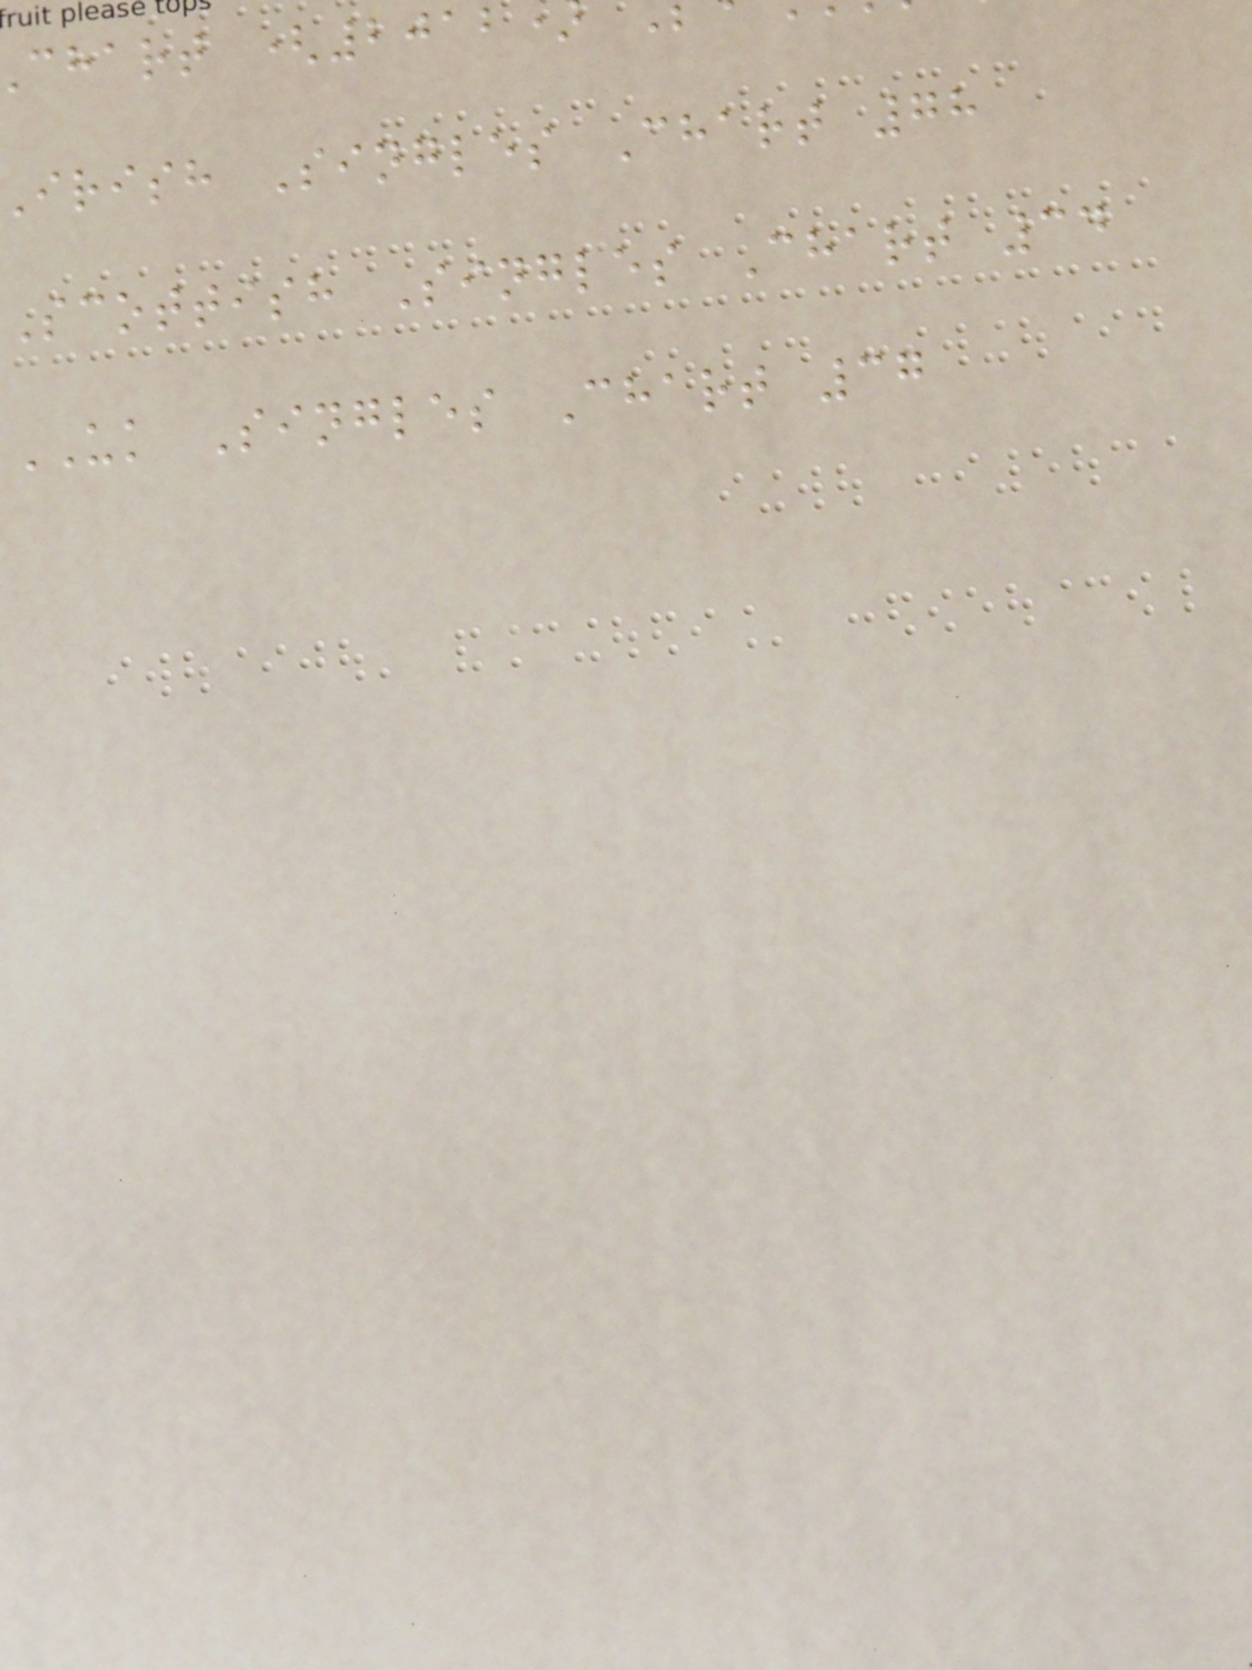chart (2012
irish Singles Chart 78
Scottish Singles Chart 34
UK Singles Chart 37
